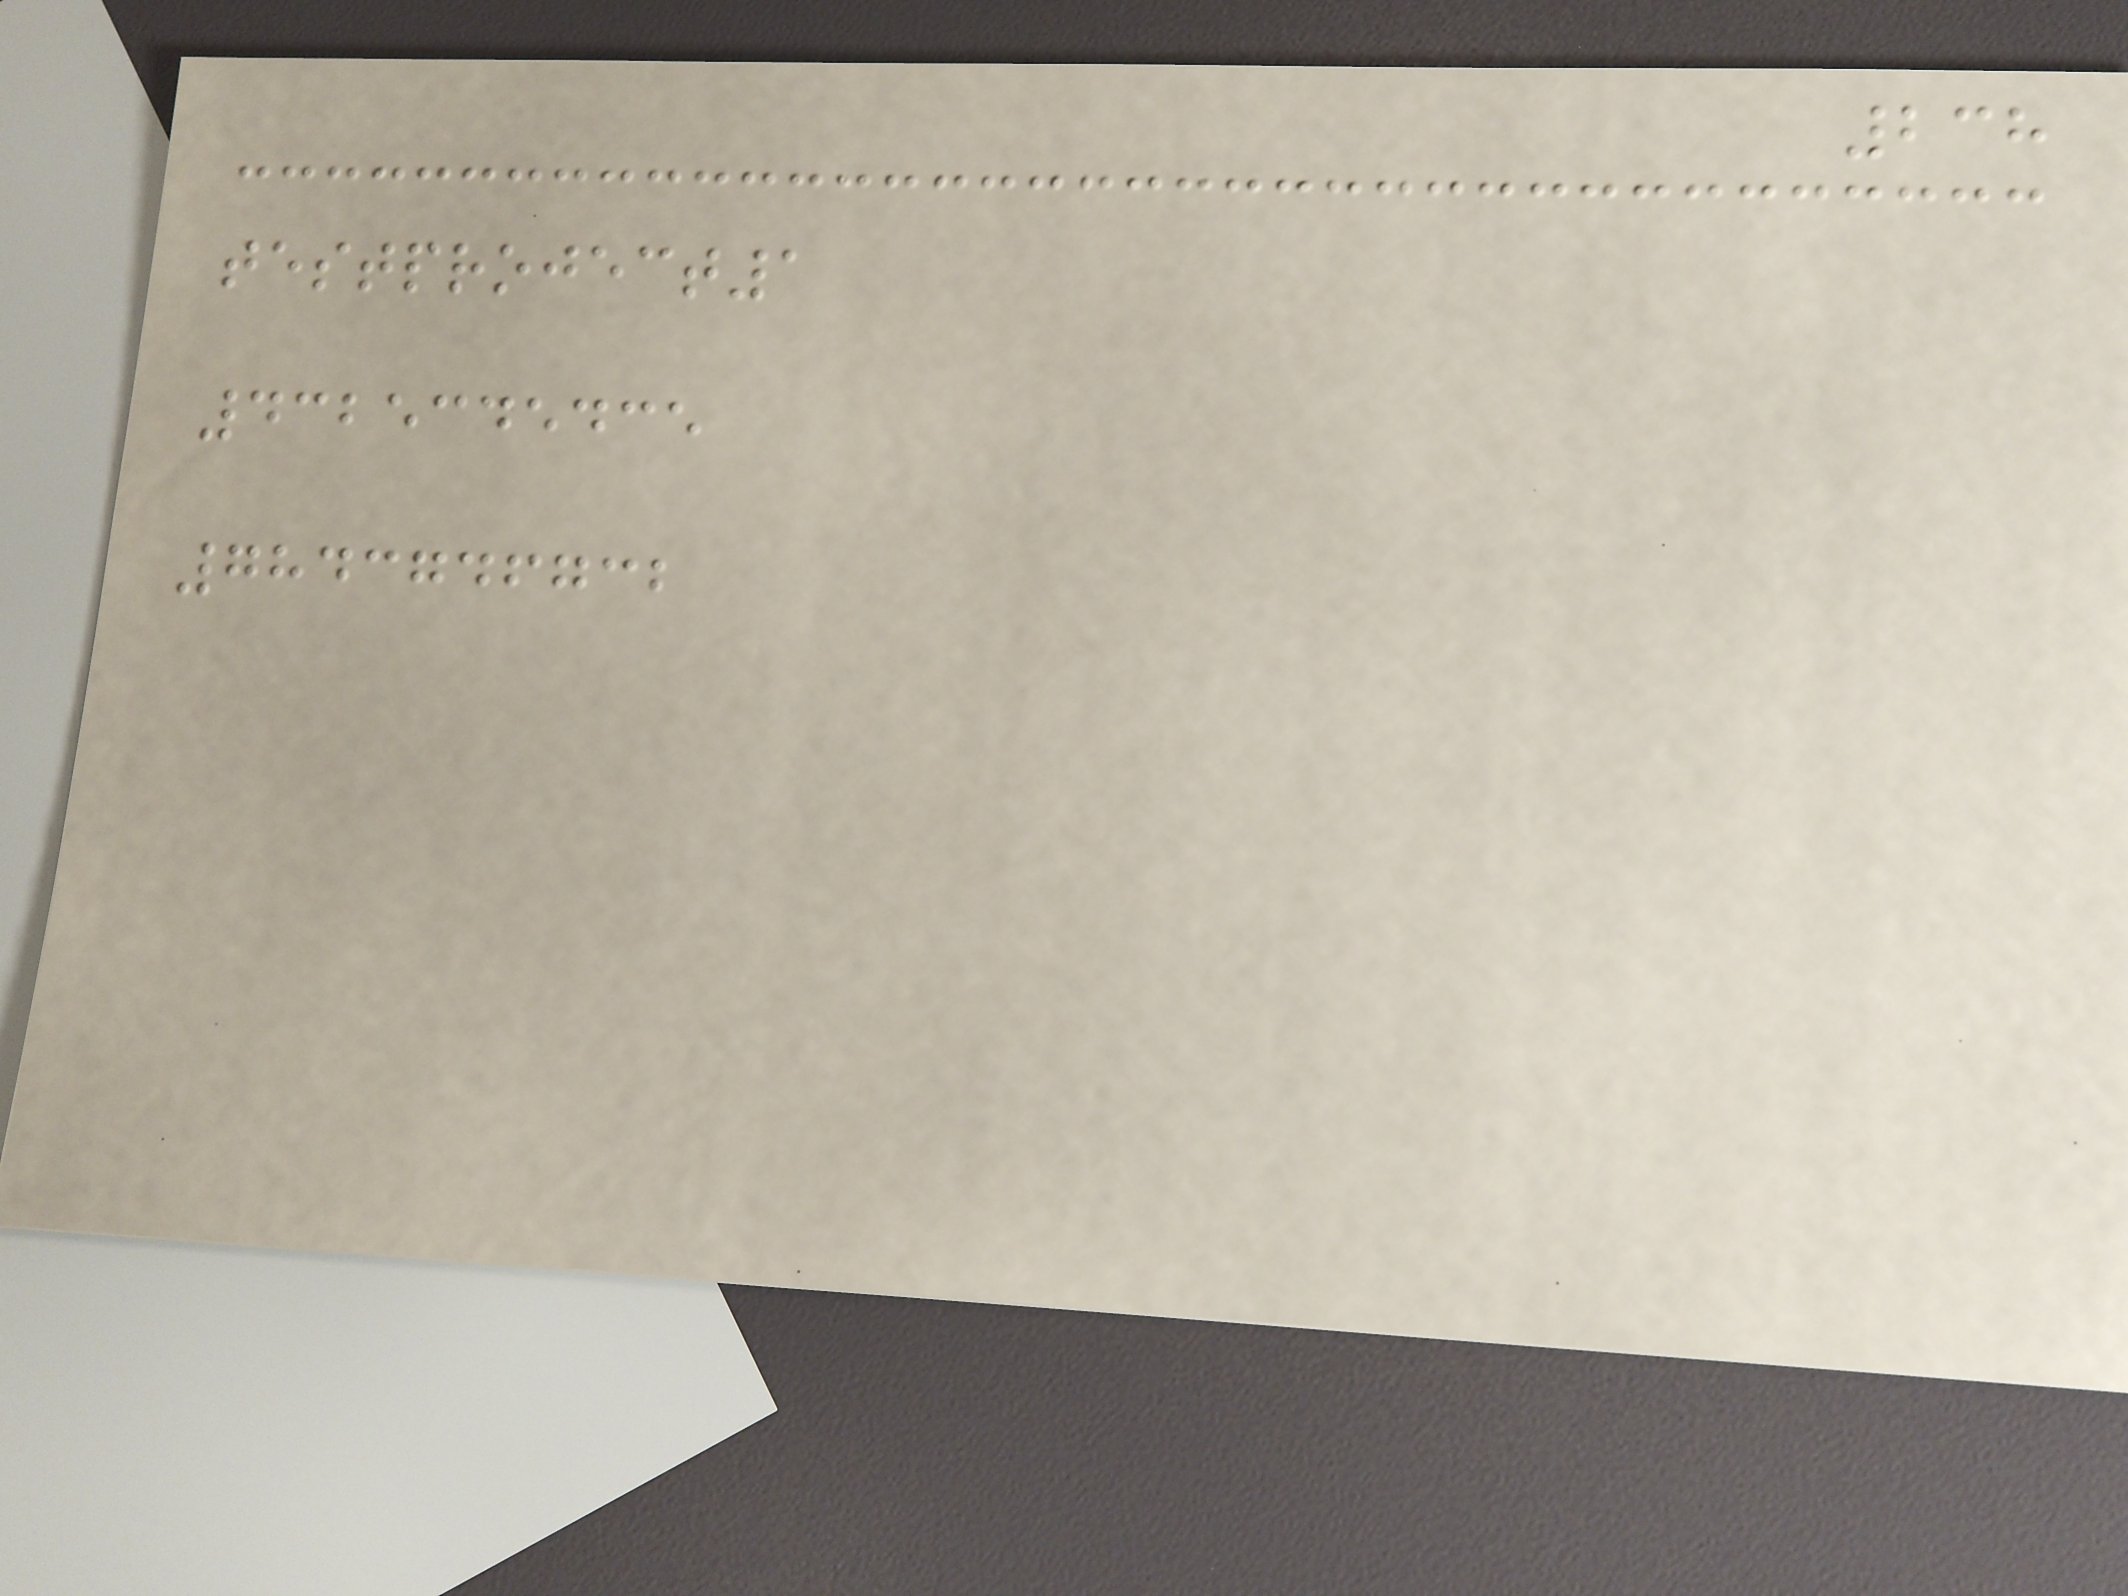238
testproject1
4325345435
7843746732
